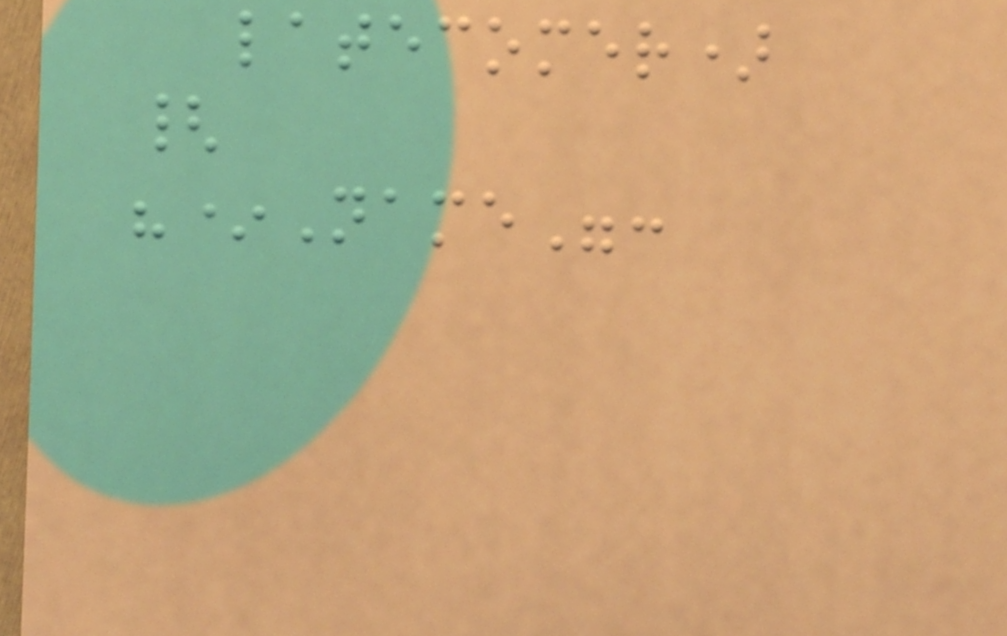latecomer)
{
"*Name":
